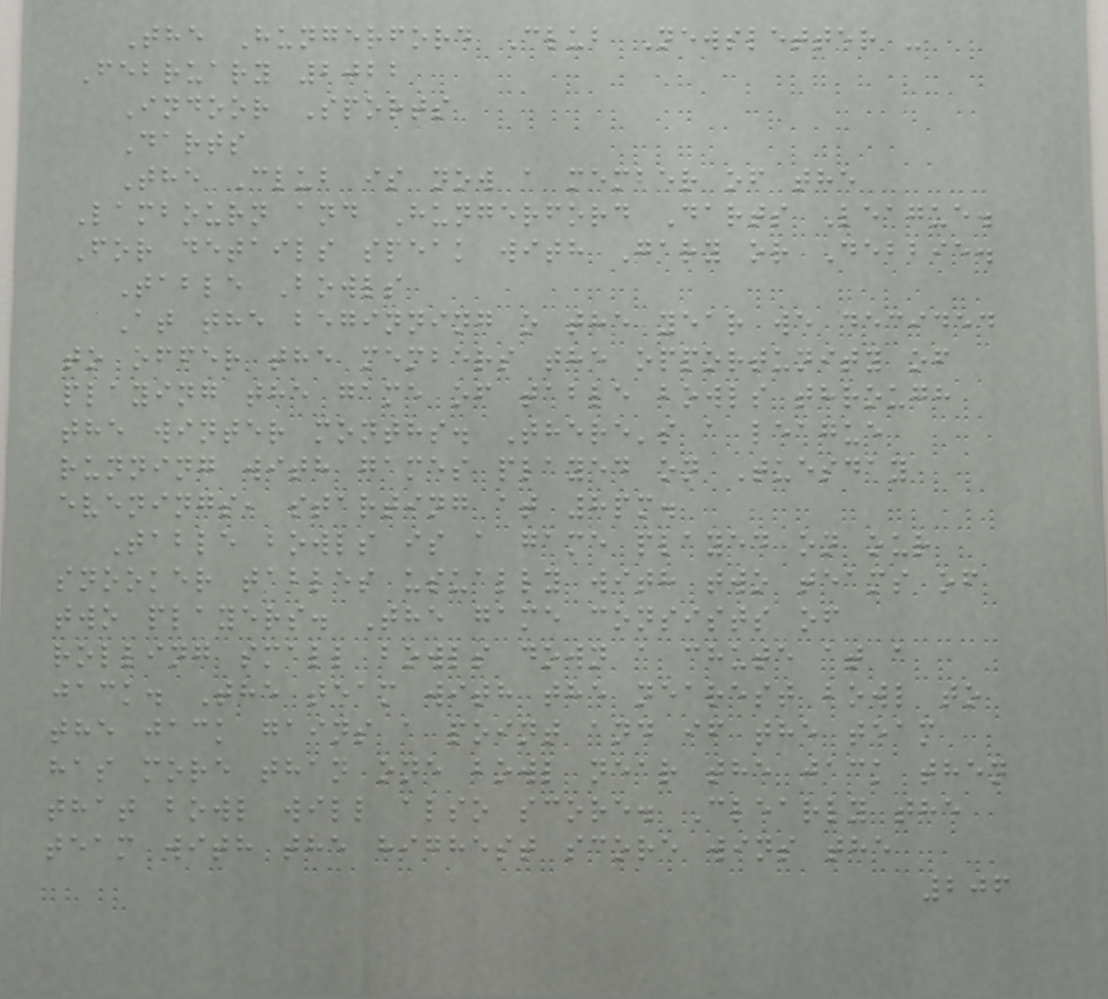The Hungerford Club Newsletter -
February 2022
Indoor Sports
Darts
The Club is now a member of the
Lambourn and Hungerford Darts League.
For details speak with Gary or Debbie.
Table Bowls
At the beginning o the year we decided
to offer the members the opportunity of
playing the game of table bowls through
the winter months. There's a league
running with games played on Tuesday
evenings, starting at 8pm.
Table bowls is a game played on our
snooker tables usually with two teams of
two players. The game consists of
rolling small bowls down a chute at a
jack. The team with the nearest bowl to
the jack gains a point and if the team
has more than one bowl near the jack then
that bowl will also score. Clearly the
team with the highest score wins the
206
